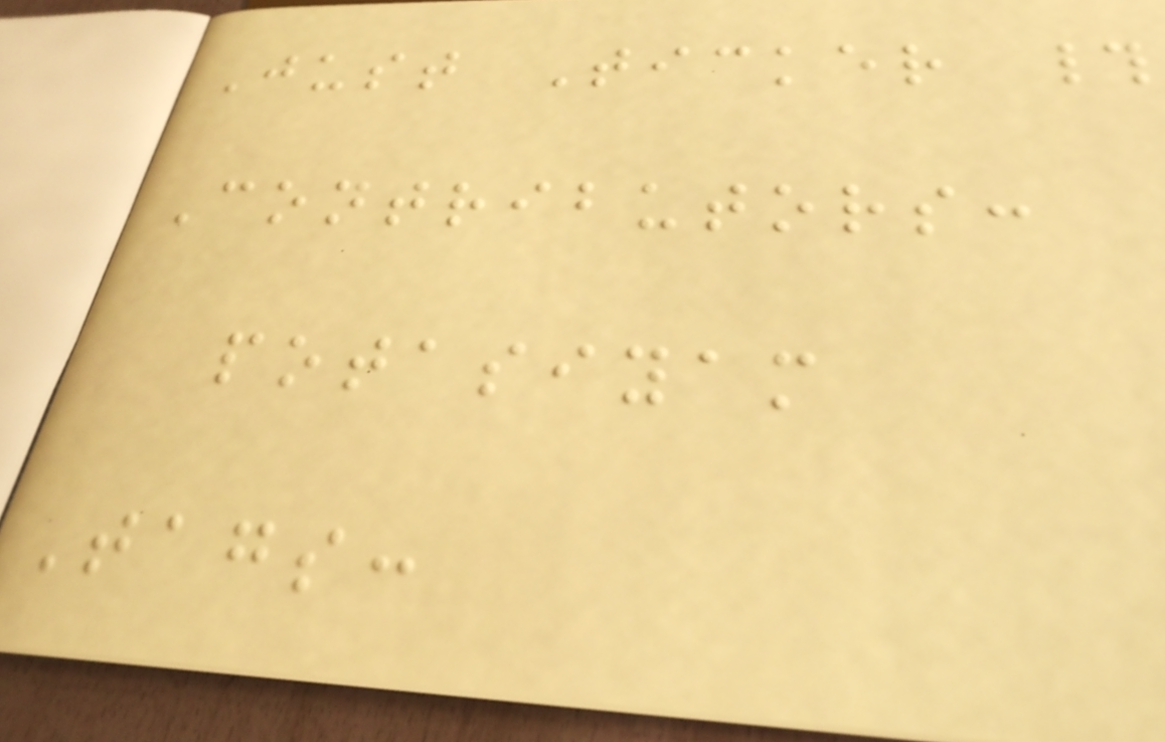Just Ticker #
Contributors:
potasiyam
Tags:
